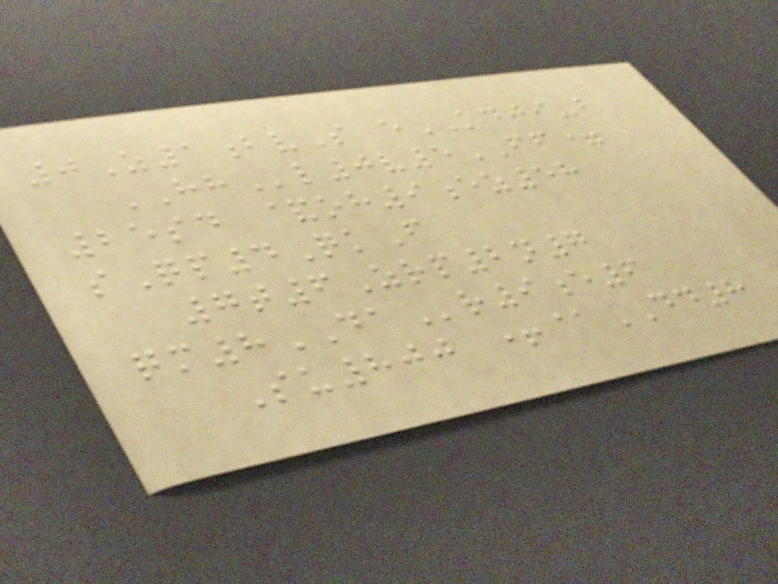0Z1bvS eKDJI-b
HHl0v5FF=
25sd &oh9ez58
sQp4QkF
7t6Zrp2n7
qm8DAr9e6
Su800 +@DD8
